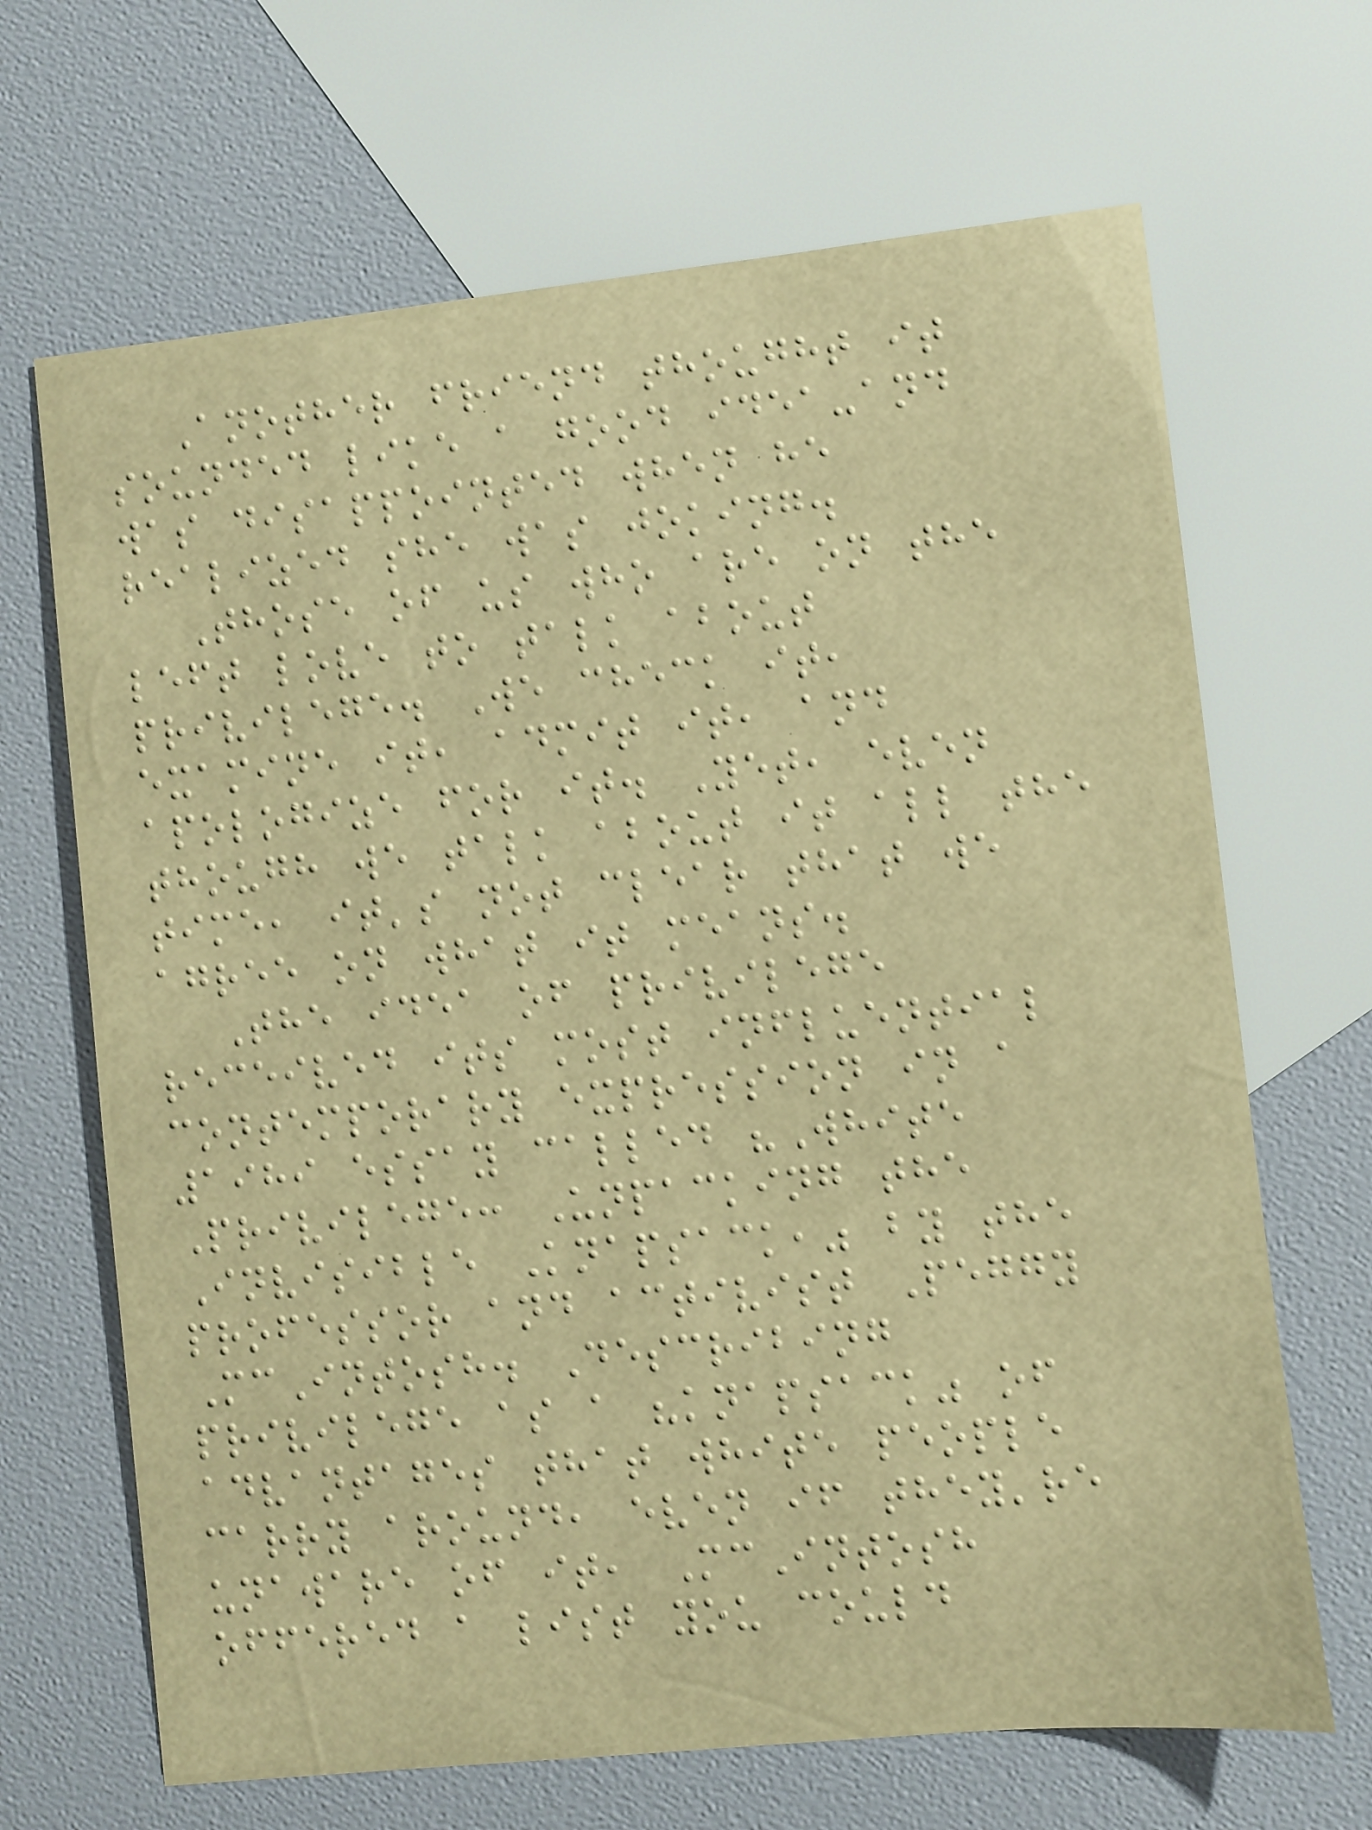Another friend thought it
sounded like a good idea-and
was disappointed when he
realized she was joking.
Those of us who are on the
left love to talk about
privilege. We check it,
examine it, admit it, and
apologize for it. Yet, even
though we talk about it all the
time, it's not clear that we
agree on what it means.
The idea of privilege
received its most influential
contemporary expression in a
1989 essay called "White
Privilege: Unpacking the
Invisible Knapsack," by the
professor and activist Peggy
McIntosh. Describing
privilege as a "knapsack" of
advantages that white people
carry around, even if they're
unaware of it, McIntosh
offered a list you could
